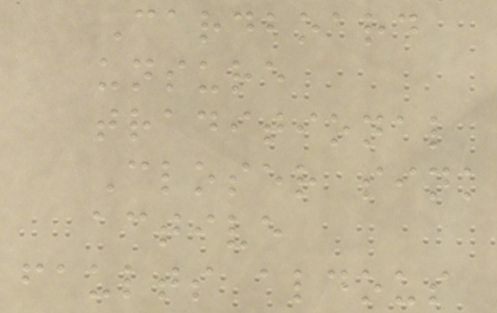Cardboard
unsure
traditional
Closer sink
active
faults aldous
